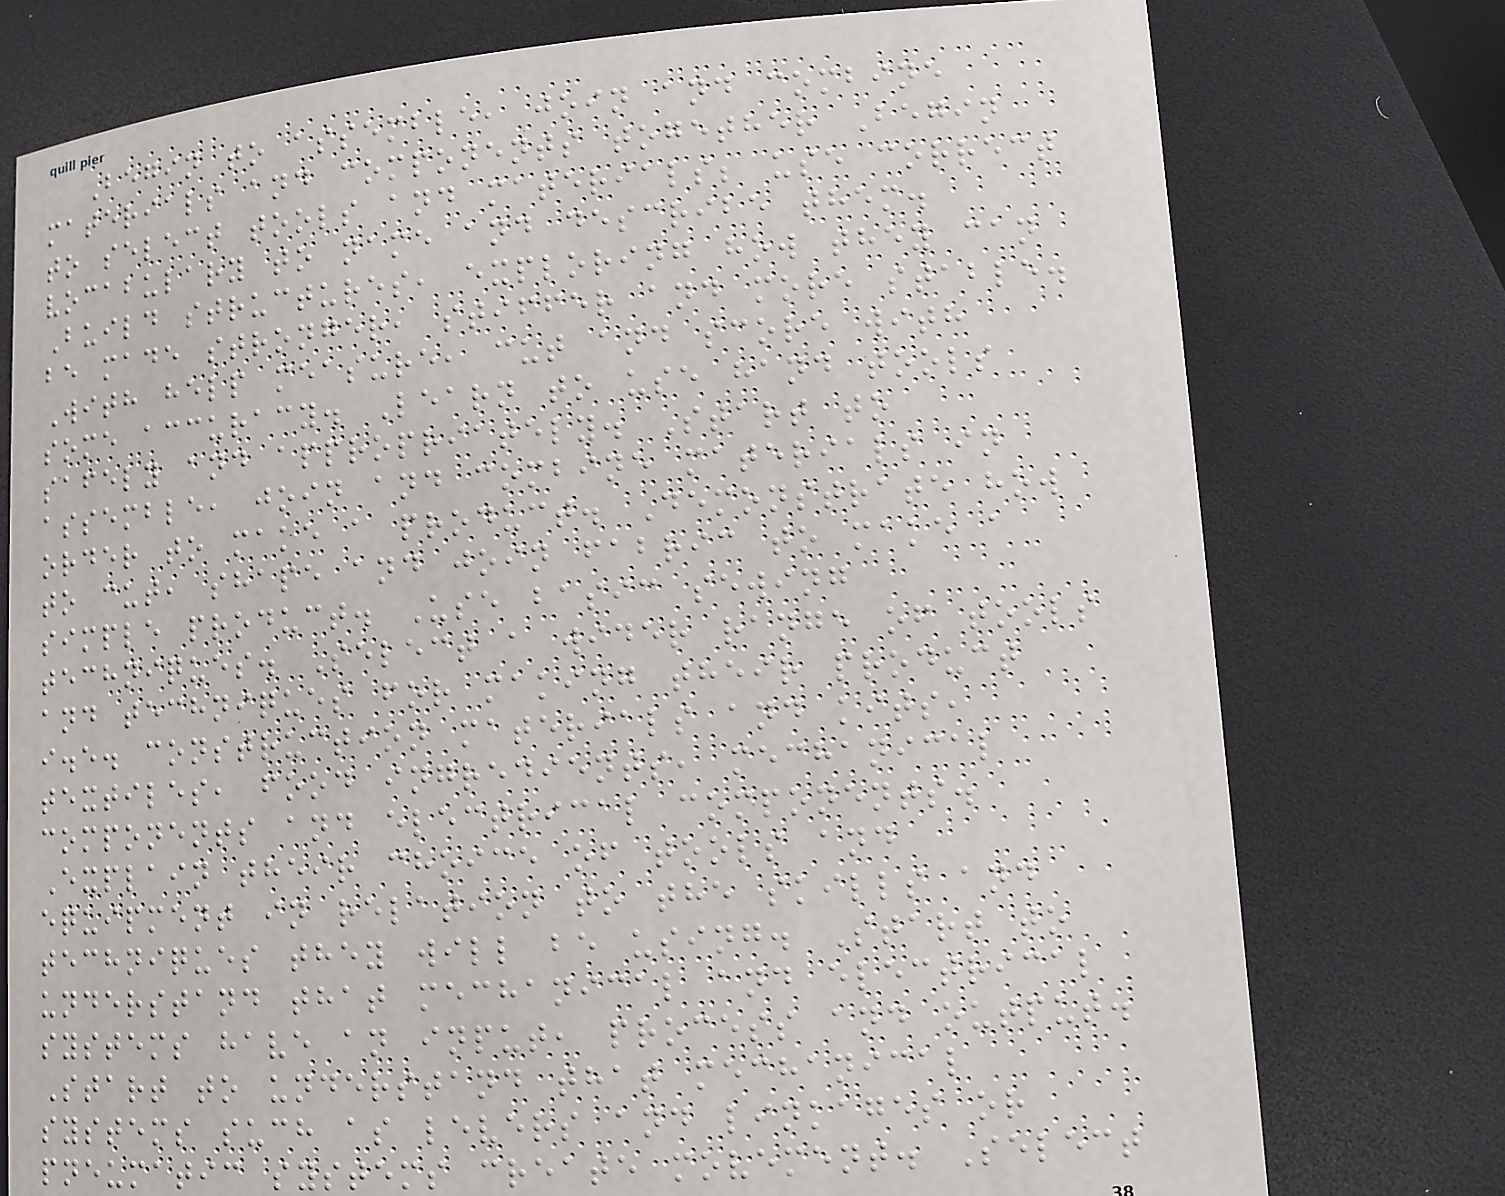Begin to assemble, join and combine
materials and components together Begin
to select tools and materials; use correct
vocabulary to name and describe them.
Build structures, exploring how they can
be made stronger, stiffer and more stable.
With help measure, cut and score with
some accuracy. Learn to use hand tools
safely and appropriately. Start to
assemble, join and combine materials in
order to make a product. Demonstrate how
to cut, shape and join fabric to make a
simple product. Use basic sewing
techniques. Select a wider range of tools
and techniques for making their product
i.e. construction materials and kits,
textiles, food ingredients, mechanical
components and electrical components.
Explain their choice of tools and
equipment in relation to the skills and
techniques they will be using. Start to
understand that mechanical and electrical
systems have an input, process and output.
Start to understand that mechanical
systems such as levers and linkages or
pneumatic systems create movement. Select
